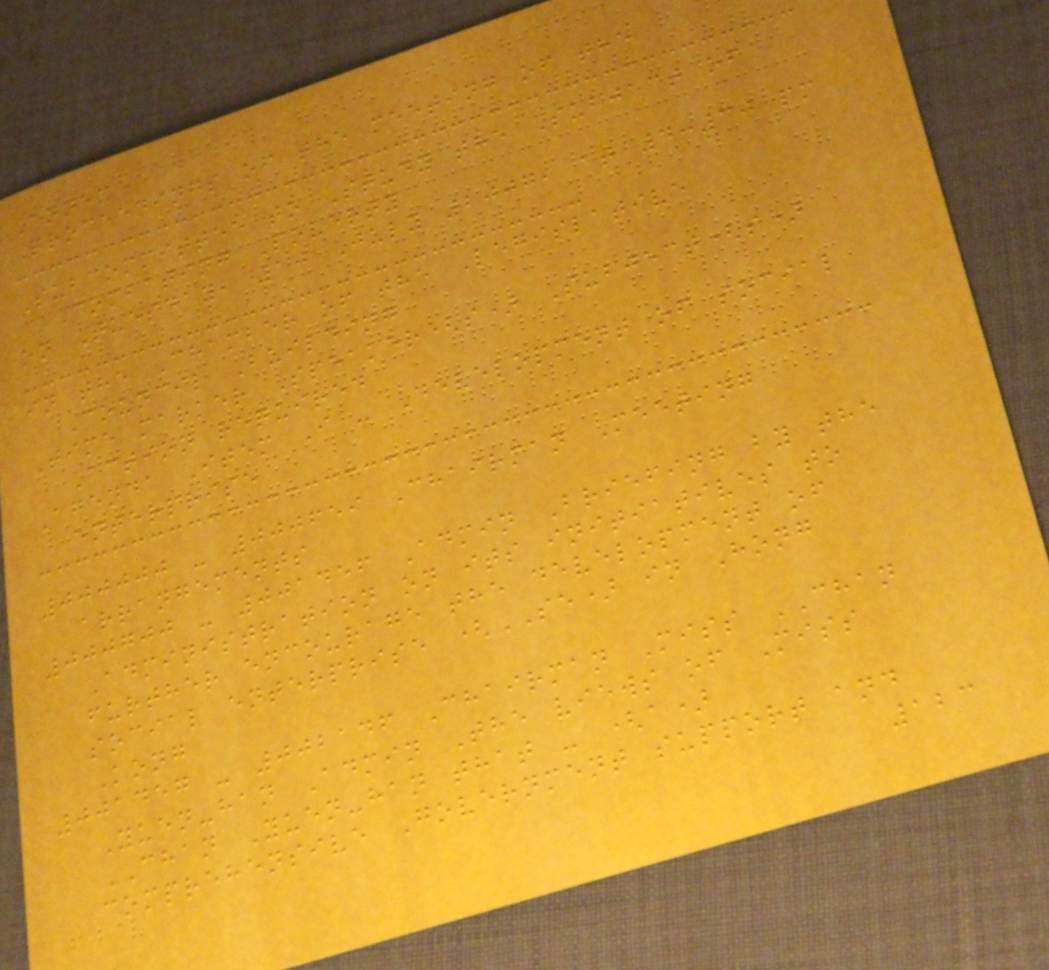Annex
Proceedings of the meeting of the
Subcommittee to Study the Subject of
Combating Poverty
on Tuesday, 10 July 2007, at 4:30 pm
in the Chamber of the Legislative
Council Building
Time marker Speaker(s) Subject(s)
Action required
Agenda Item I - Development of social
enterprise
000000 - 000659 Chairman Meeting
arrangements
000700 - 001456 Admin Briefing by the
Administration on its initiatives to
further encourage the development of
social enterprise (SE) in Hong
Kong
001457 - 002146 Chairman Miss CHAN
Yuen-han Admin The views of Miss
CHAN Yuen-han that - (a)
comprehensive Government support and
123
